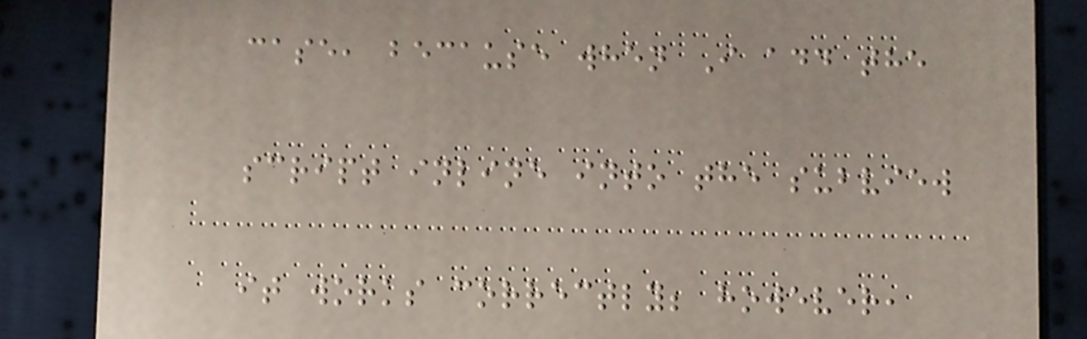case, because when I add the
script inline into the subview
it works correctly; however,
